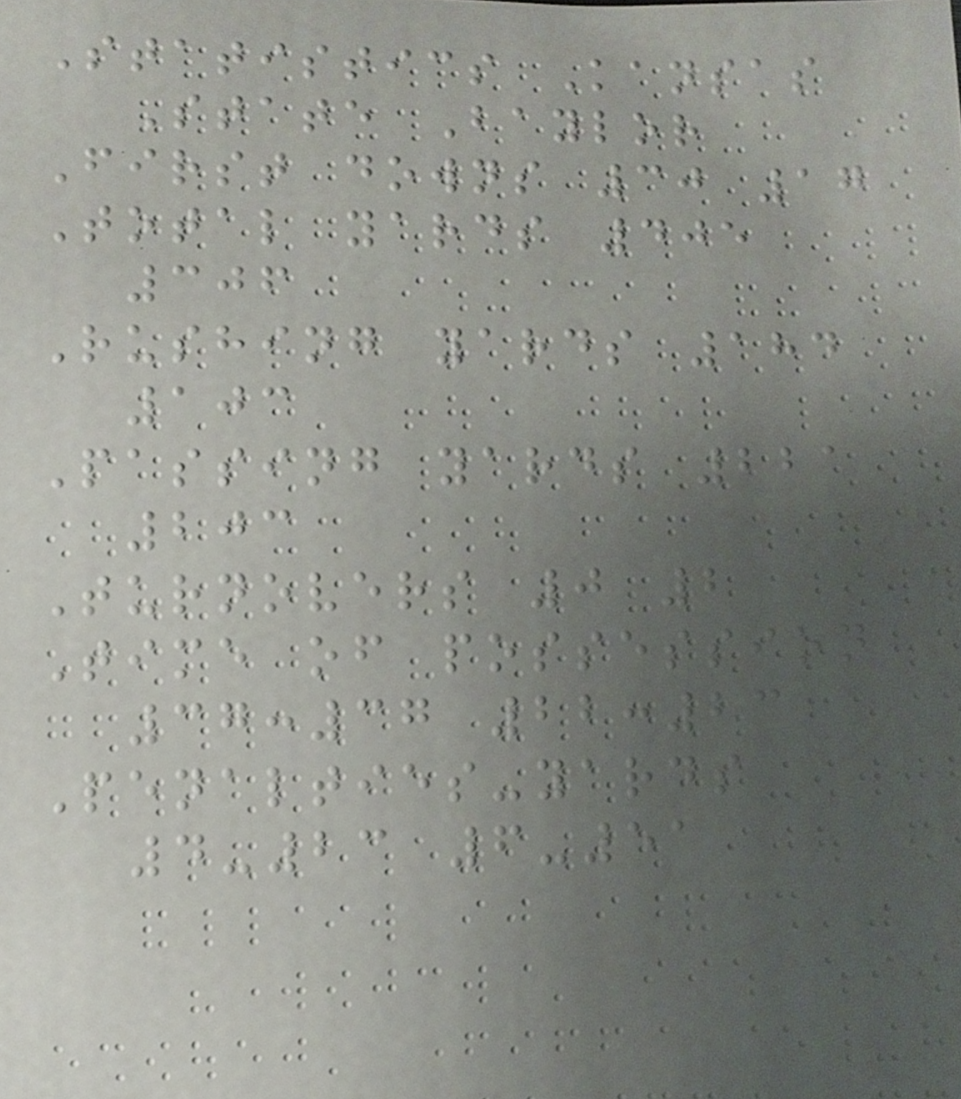Statistics Kansas
State Baylor
First downs 30 17
Total yards 405
306
Rushing yards 184
103
Passing yards 221
203
Turnovers 0 2
Time of possession
37:37 22:23
Penalties-yards
4-23 6-51
